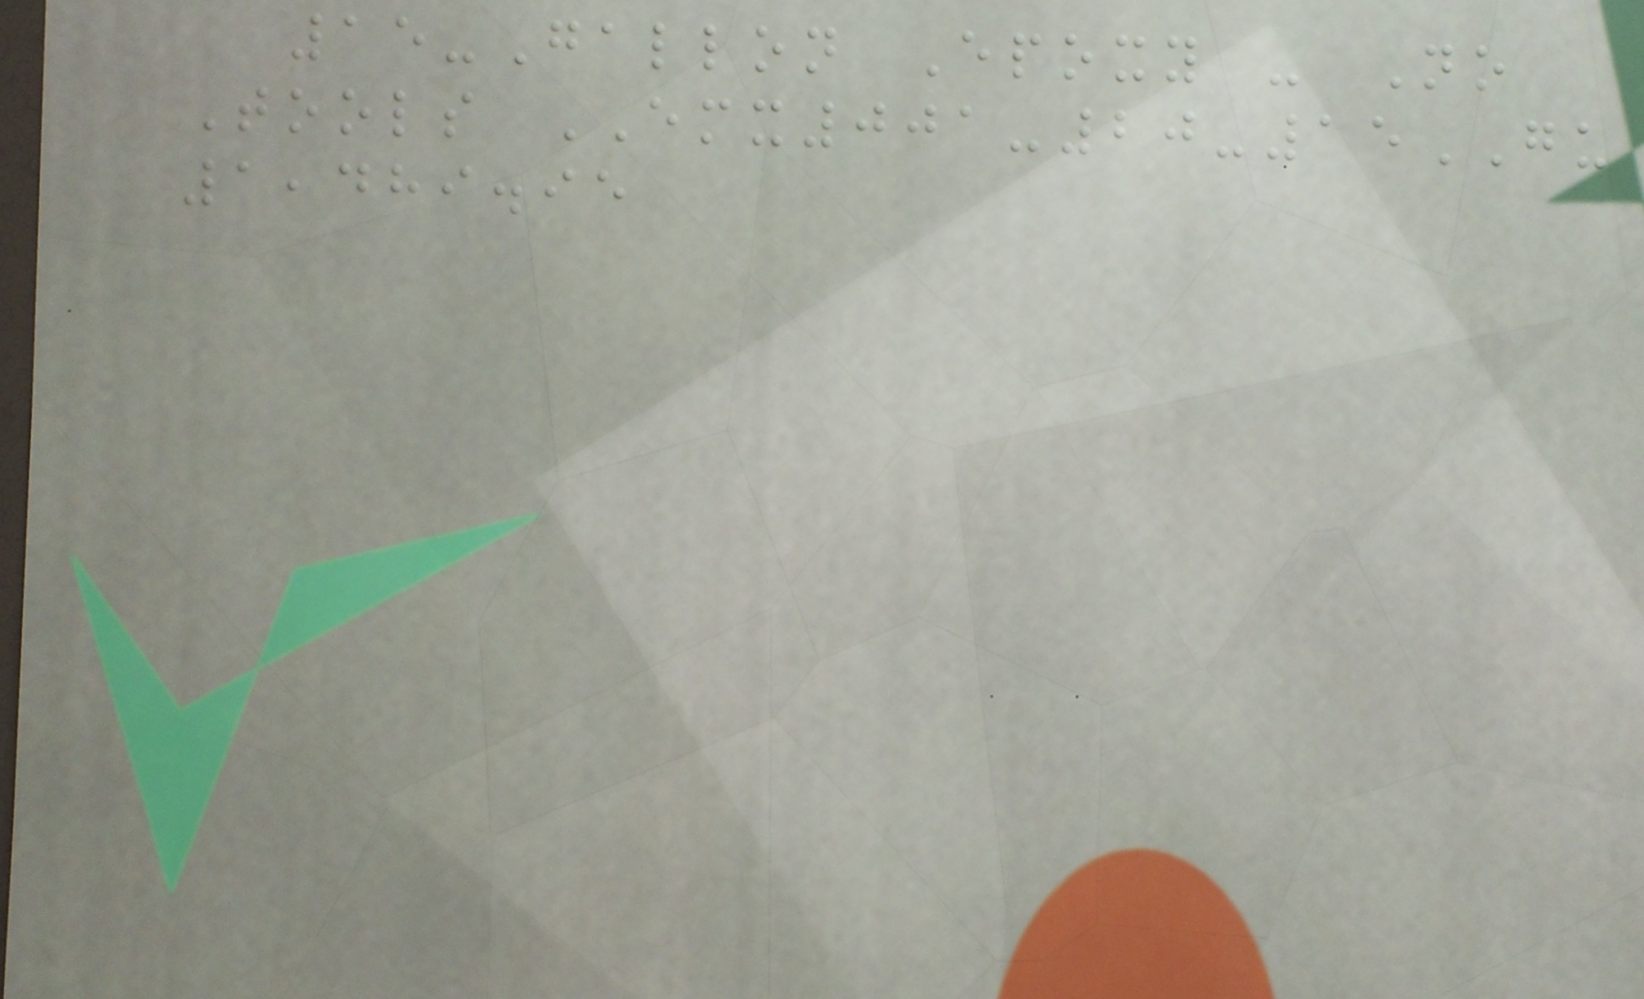15-Gallon Epoxy - No
Tools EMX001-20-15GU
1,489.95
